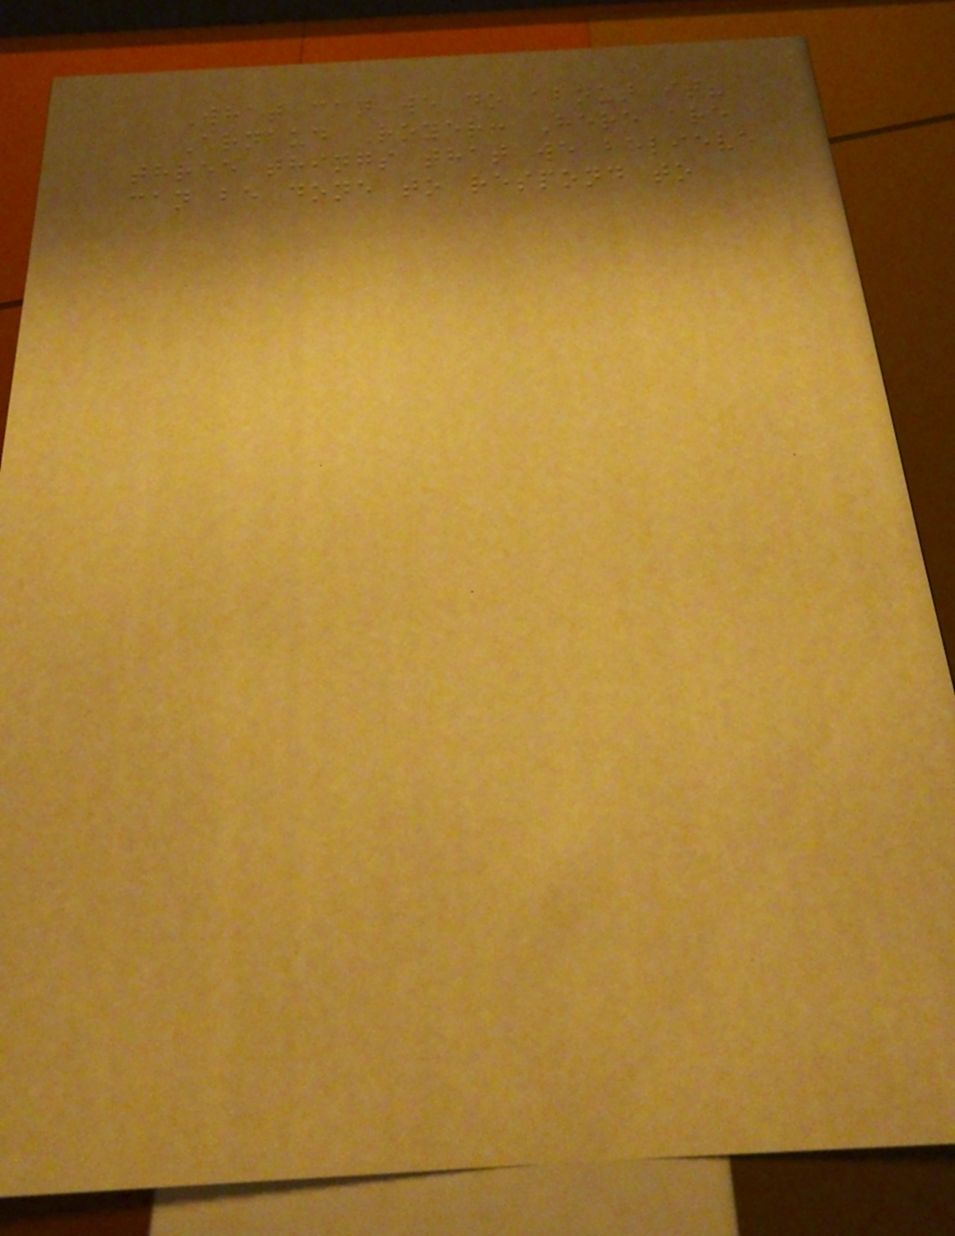What can we do about it?
Arnaud Royer: Here are
three things that we believe
can be done to respond to
